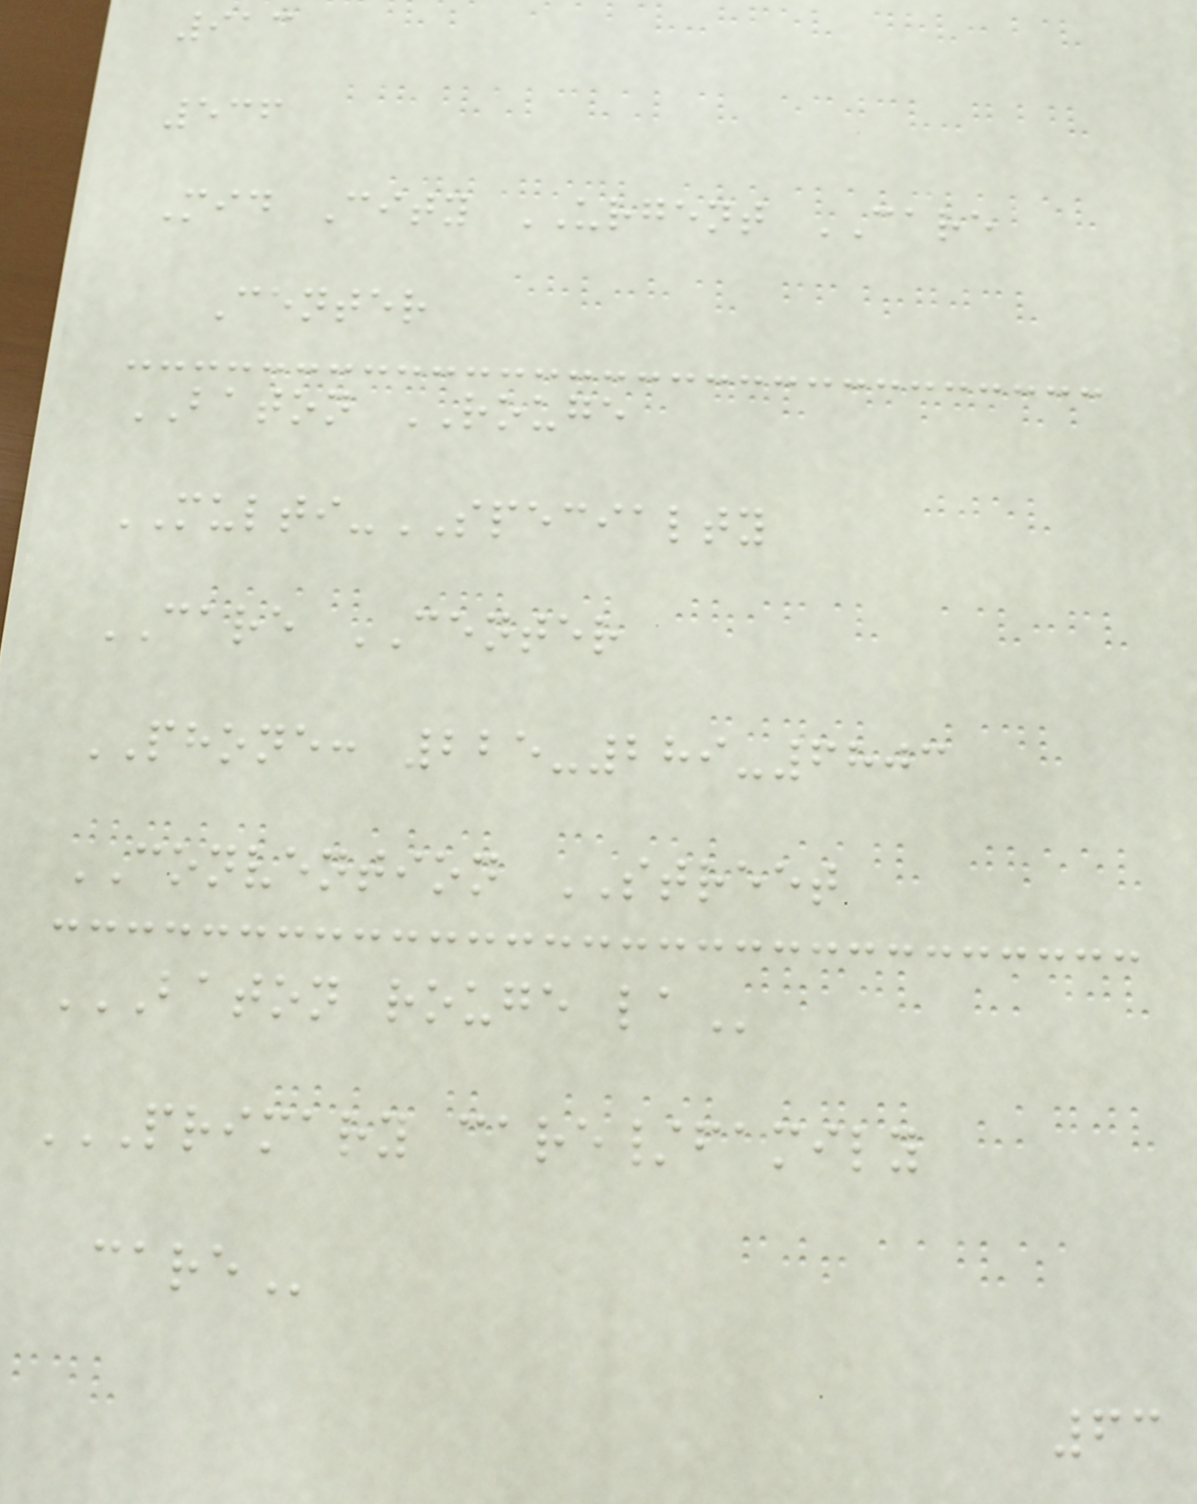913
536
Mid City URGENT CARE
Center
BATON ROUGE
MULTI-SPECIALTY
CARE CENTER
PHONE: 225-289-6803
CONVENTION STREET
BATON ROUGE LA
PRIMARY CARE/FAMILY
CARE
63
